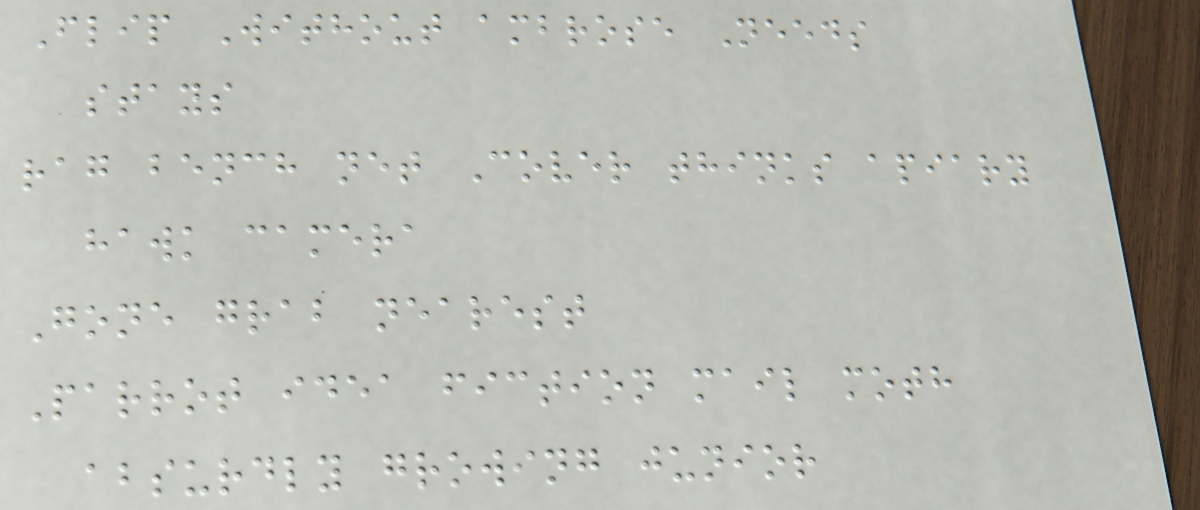Flip Without ambrose Needs
stays
rag bench net Cover thinks apiary
hawk camera
Gone grab nearest
Parrot idea fiction mail moth
absurdly growing junior
